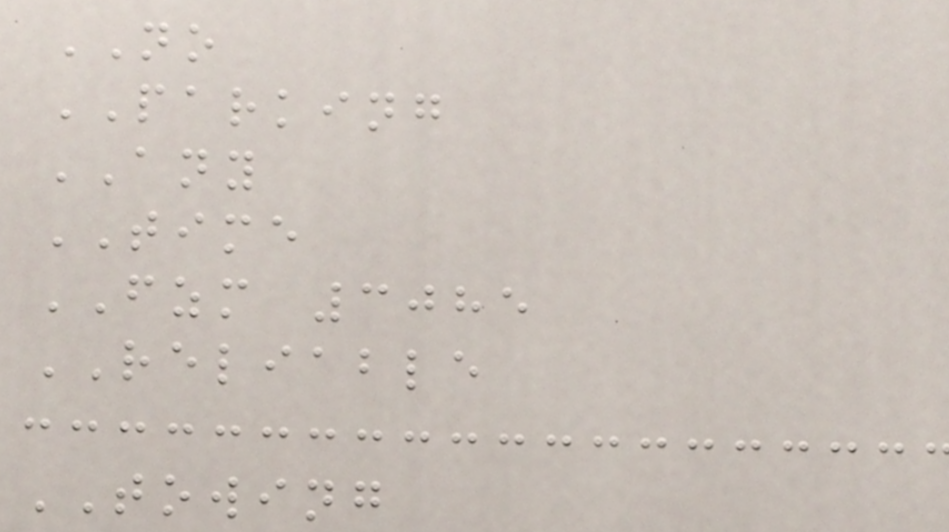NO
PARKING
ANY
TIME
FZM 3085
RELIABLE
TOWING
